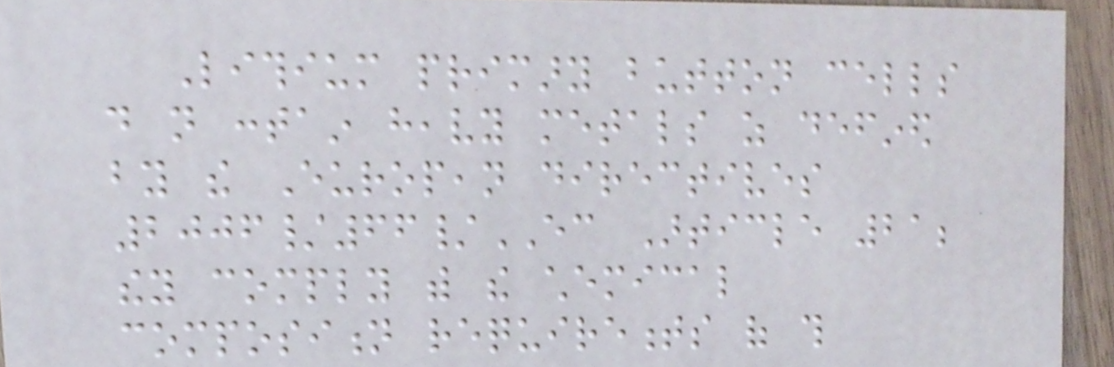Lithium primary button cells
do not contain heavy metals as defined
by the European directives
2006/66/EC Article 21;
they comply with the chemical
composition requirements of this
